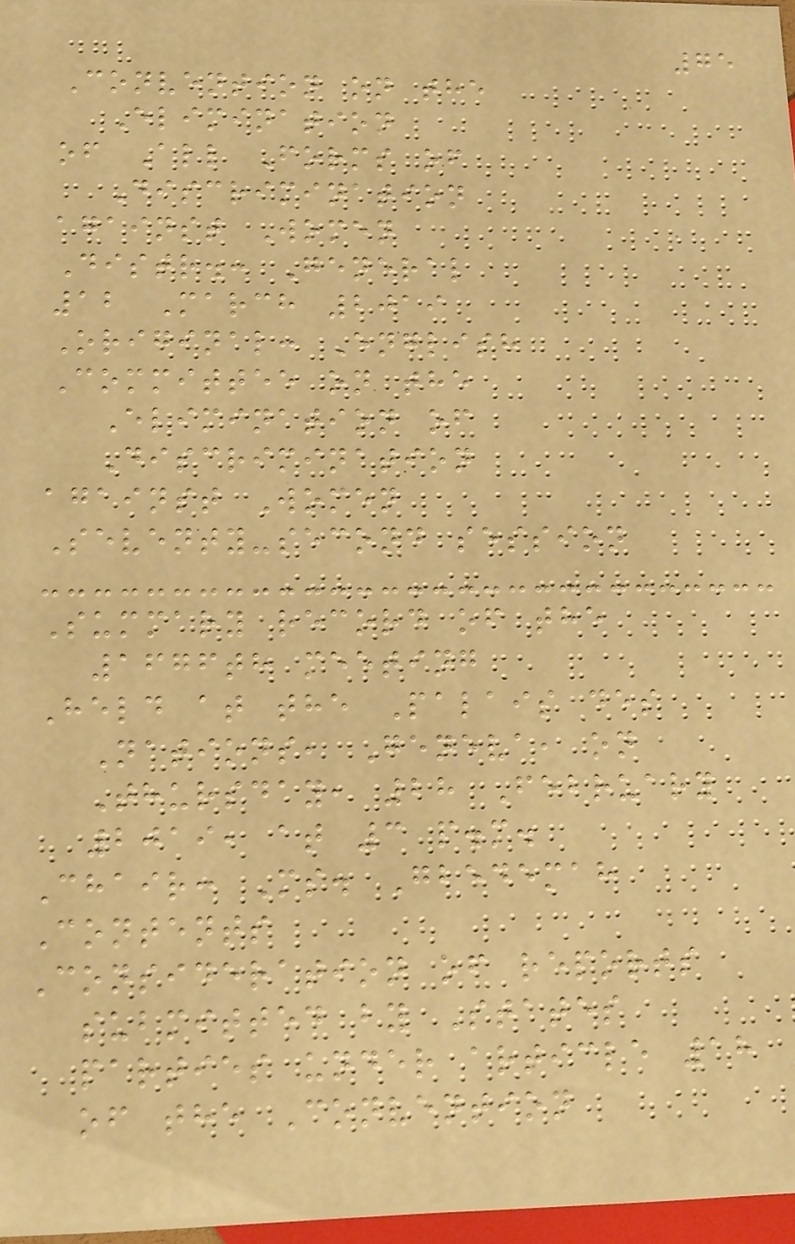75
Convention on the
Elimination
of All Forms of
Discrimination
against Women
Distr.: General
12 March 2019
Original: English
Committee on the
Elimination of
Discrimination
against Women
Seventy-second session
Summary record of the
1676th meeting
Held at the Palais des
Nations, Geneva, on
Thursday, 28 February
2019, at 3 p.m.
Chair: Ms. Gbedemah
Contents
Consideration of reports
submitted by States
parties under article 18
of the Convention
